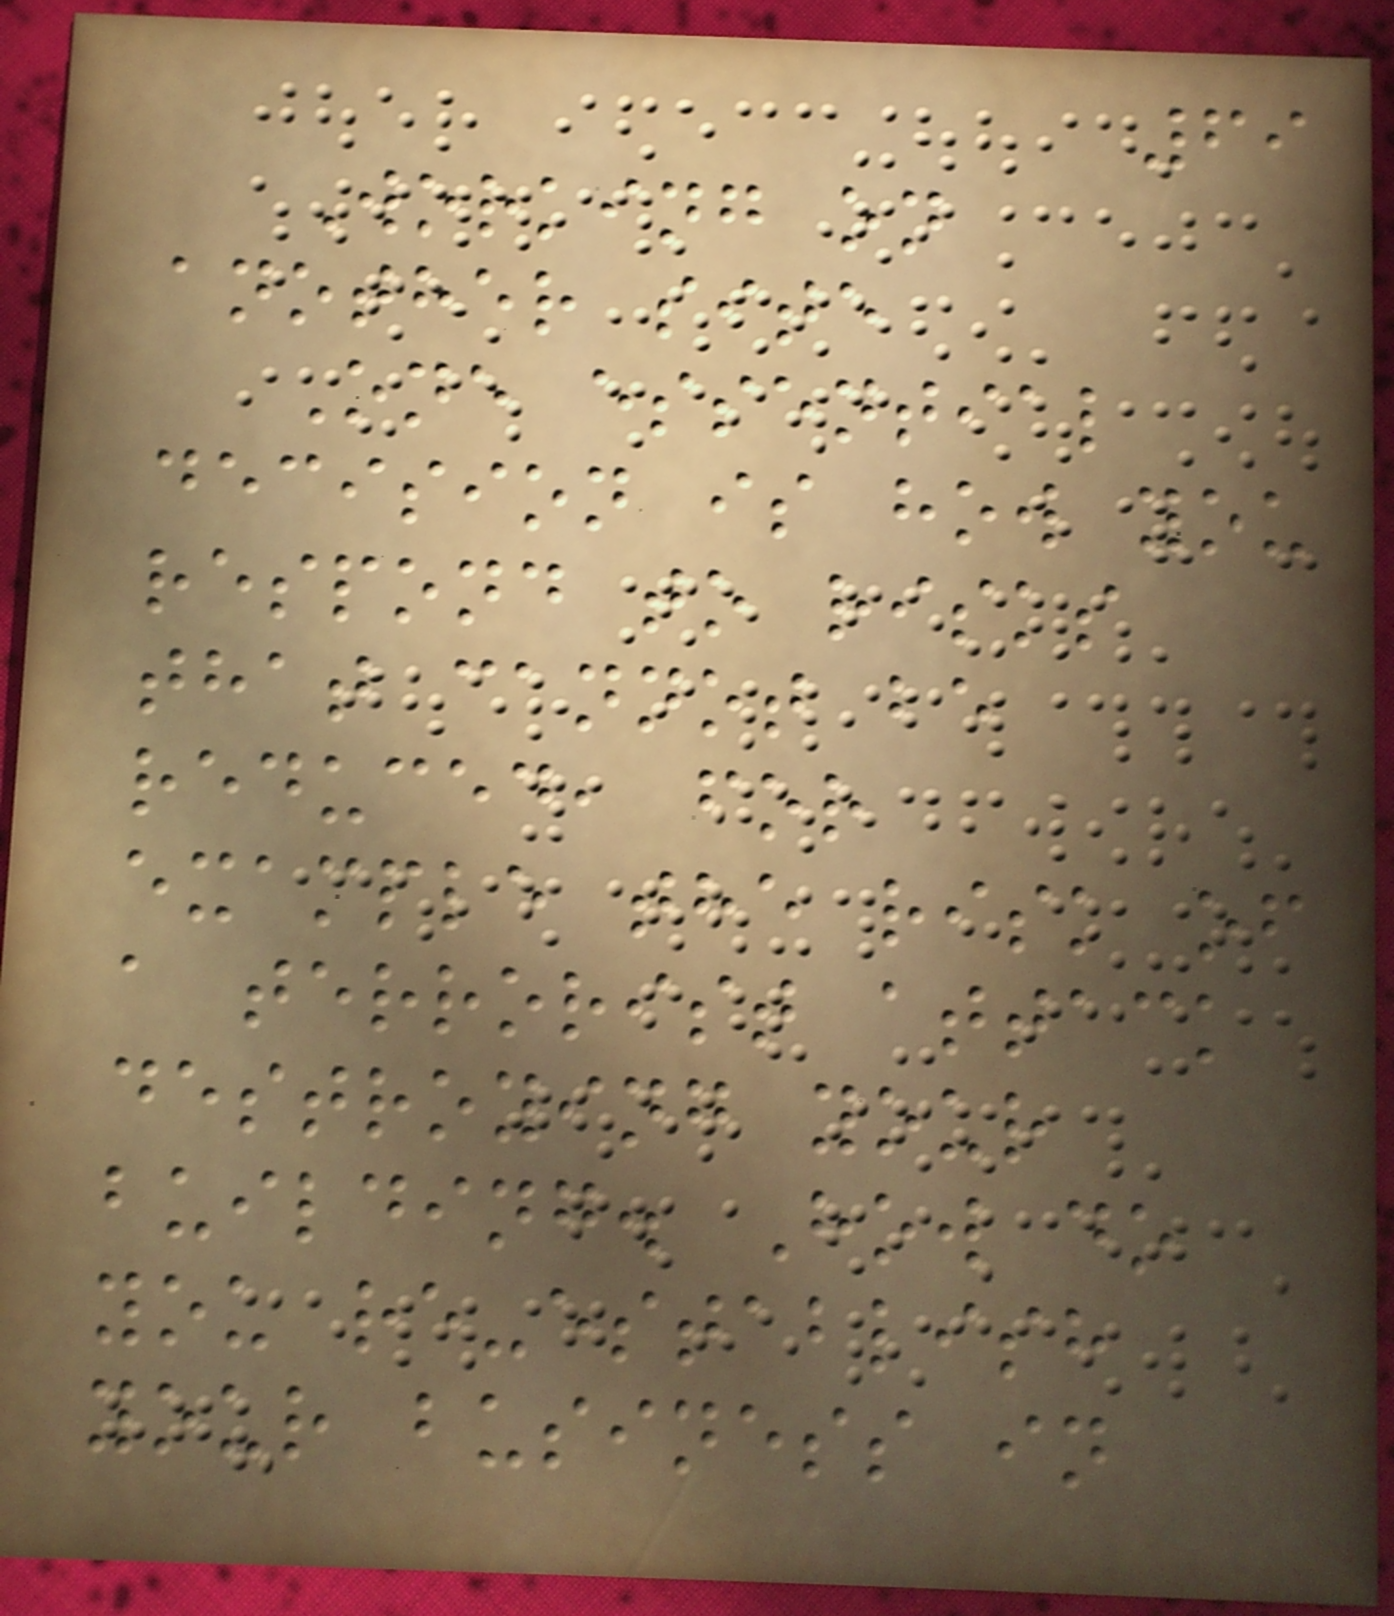69
Working on
another site
One essential
decision is how you
respond to risks
that cannot be
reduced, for
example the risk of
a terrorist attack
destroying your
building. How do
you re-establish
your business in
